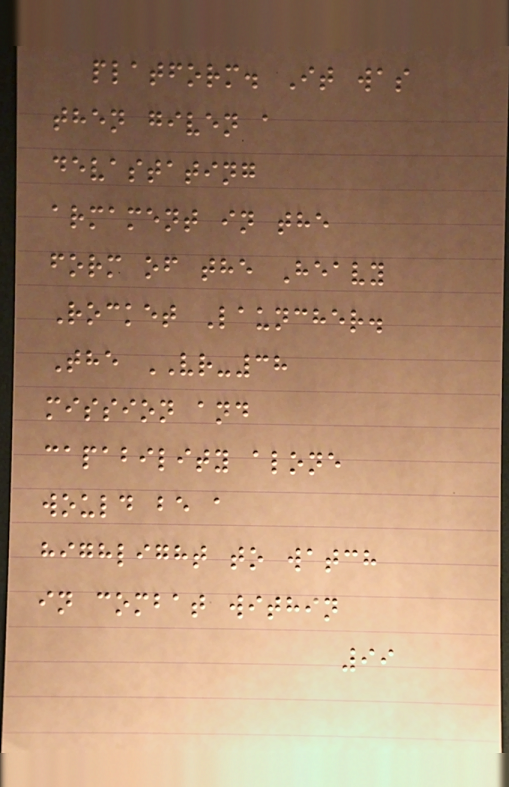platform. It was
then given a
devastating
armament in the
form of the Heavy
Rocket Launcher.
The VR-38
mission and
capability alone
would be a
highlight to watch
in combat within
99
